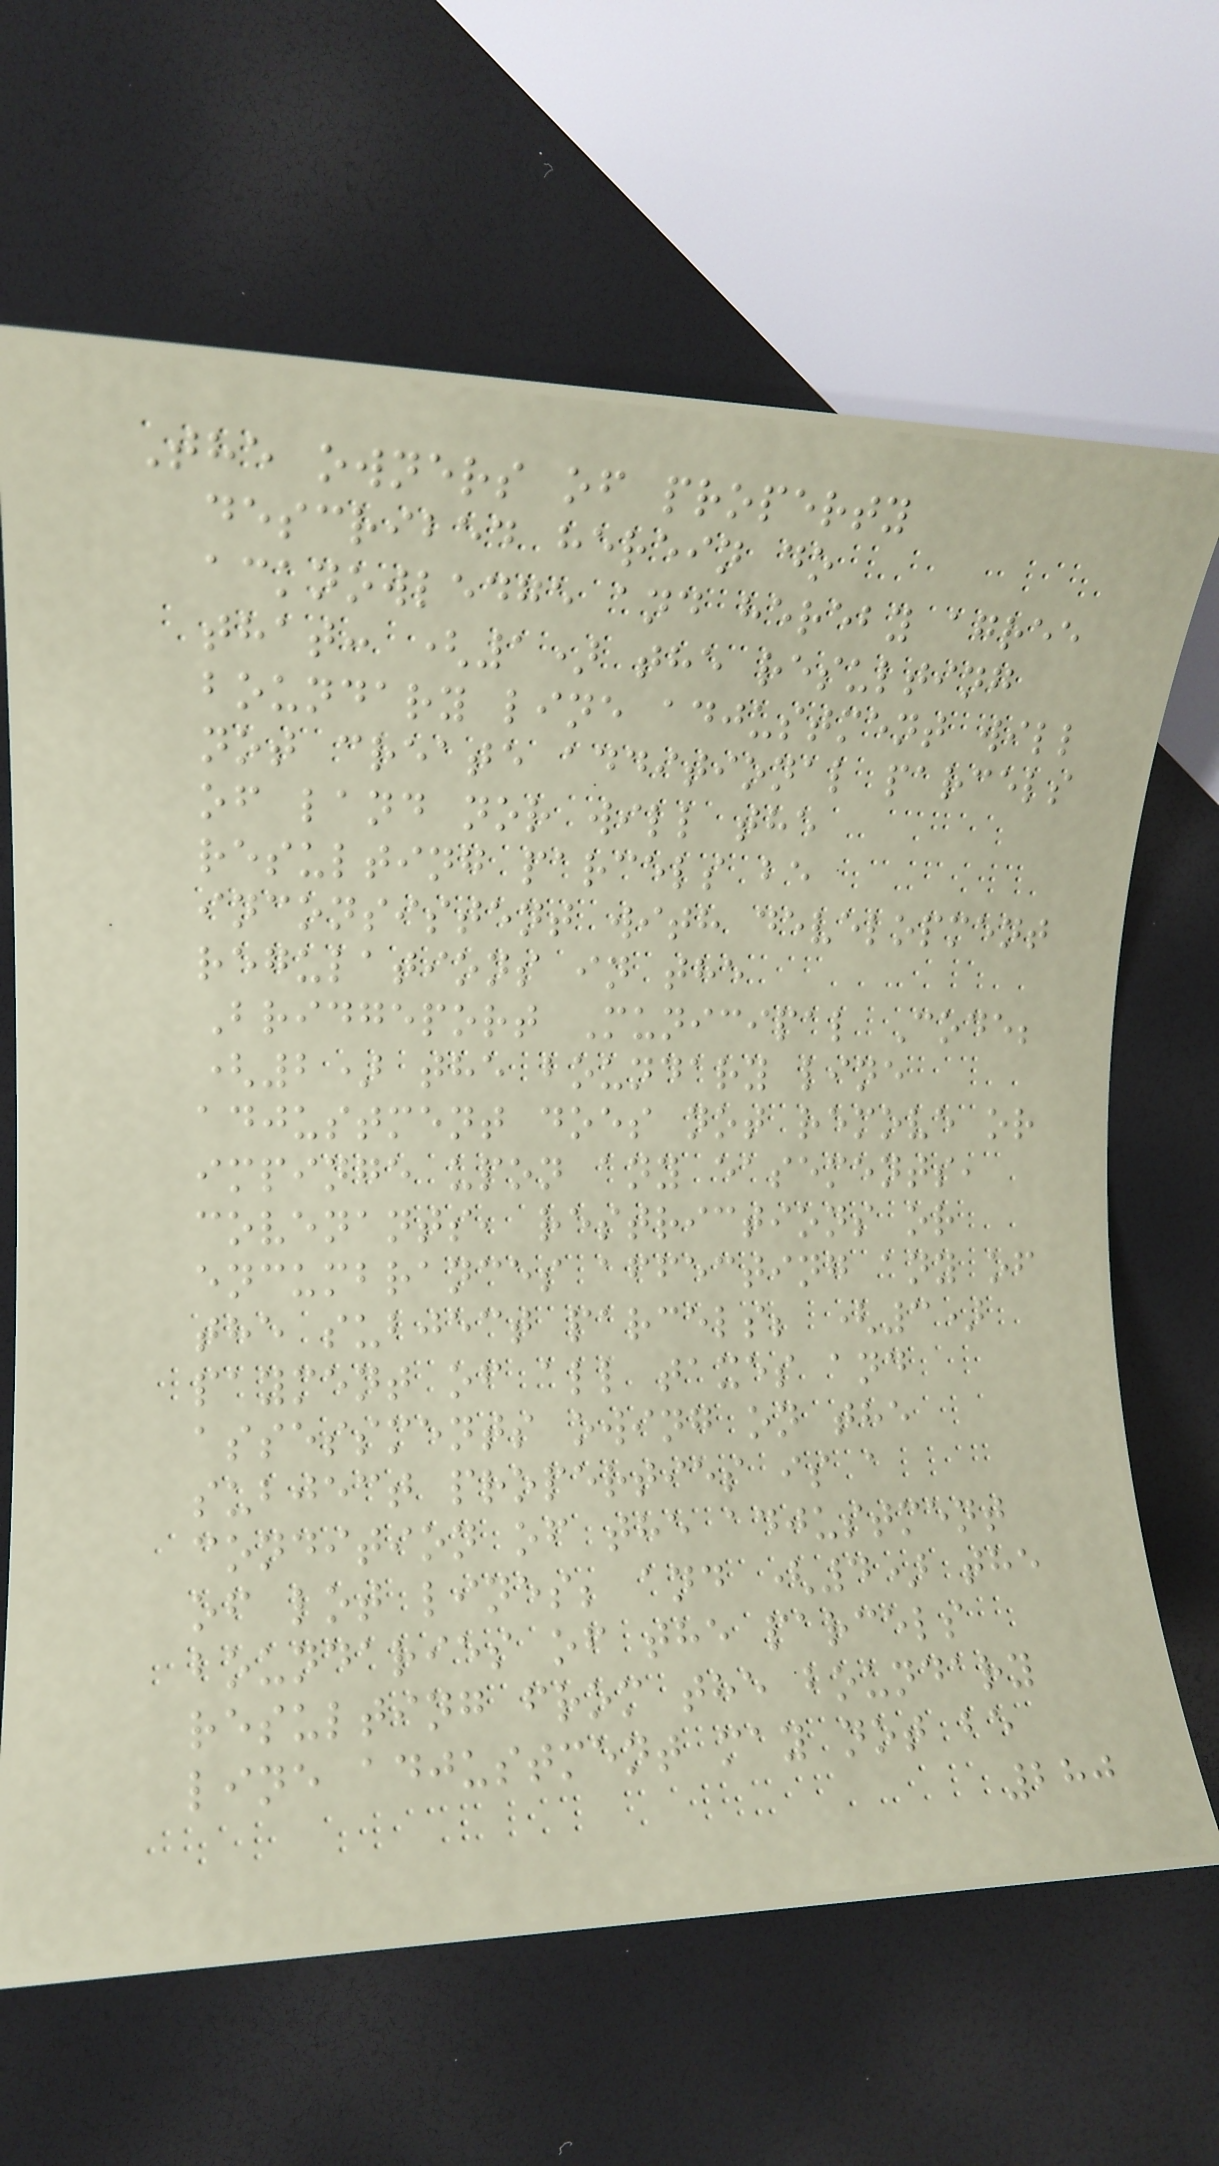The owners of property
described herein do
acknowledge and hereby agree
that: (1) the resulting
boundary line adjustment will
not create additional parcels
of land nor will the
resulting parcels be
inconsistent with development
regulations in the
Bridgeport Municipal Code;
(2) the boundary line
adjustment does not remove or
impinge upon any easements,
covenants, restrictions or
encumbrances affecting any of
the subject parcels; (3)
payment of all taxes and
assessments owing on the
subject properties is a
condition of the adjustment
of lot lines; and (4) the
boundaries of the parcels
resulting from the boundary
line adjustment may not be
280
